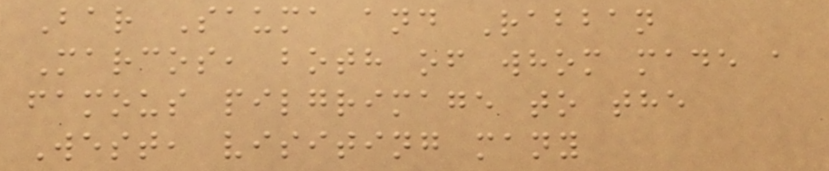Bar Sauma and Rabban
Marcos, both of whom made a
famous pilgrimage to the
West, visiting many
